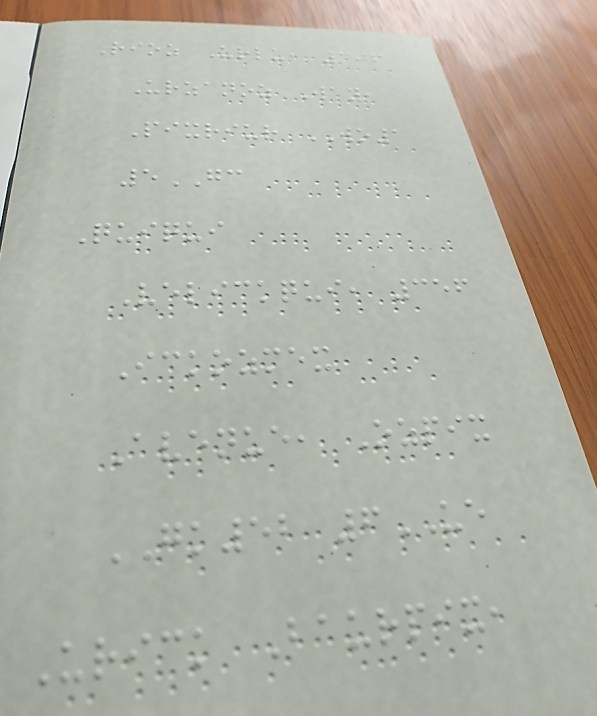Rioz Urlu, 306
Urzanoz Way,
Pixriur WO1
5GC
Quiqui
Velickqui, 356
Ickozmex
Avenue, Ozpix
GK52 6UE
Urick Baurpix,
